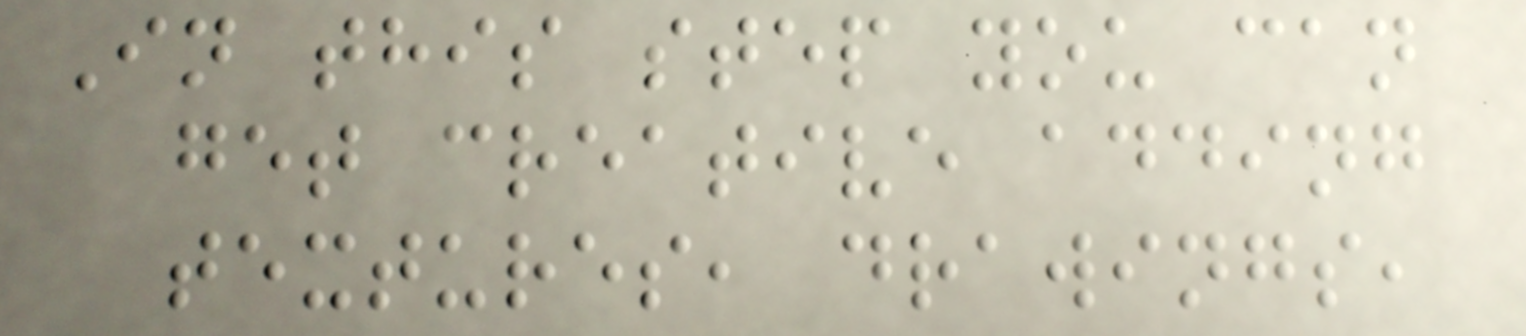In this step you can
get creative adding
textures, drawings,
